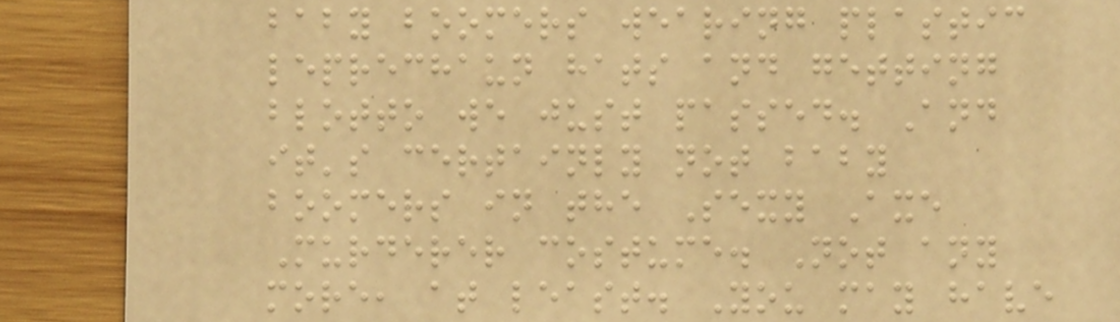baby boomers wearing plastic
leprechaun hats and getting
blotto we just passed. And
it's certainly not baby
boomers in the Sexy Axe
Murderer costume. Not any
more, at least. You may have
